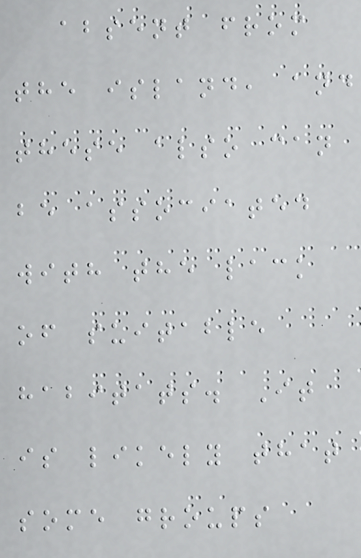absent from
the island, and
these also can
be associated
with the lack
of suitable
habitats. It
is likely that
some groups
